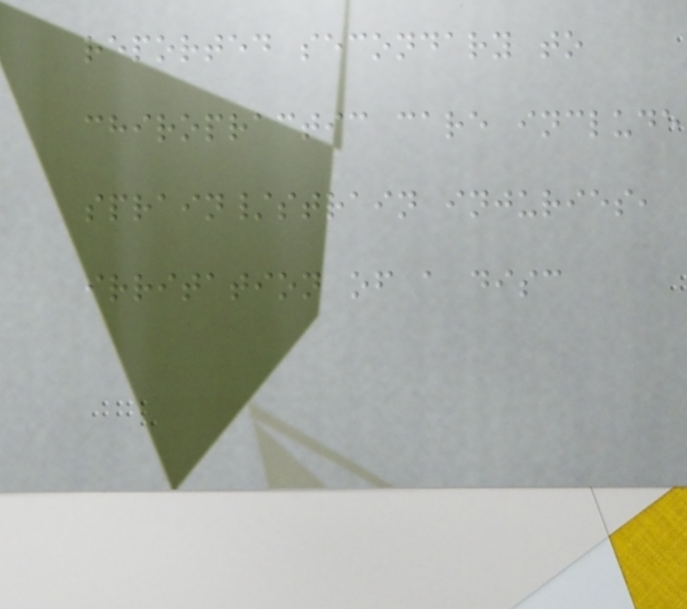reported secondary to
chiropractic care include
sprain/strain injuries,
irritation of a disc
